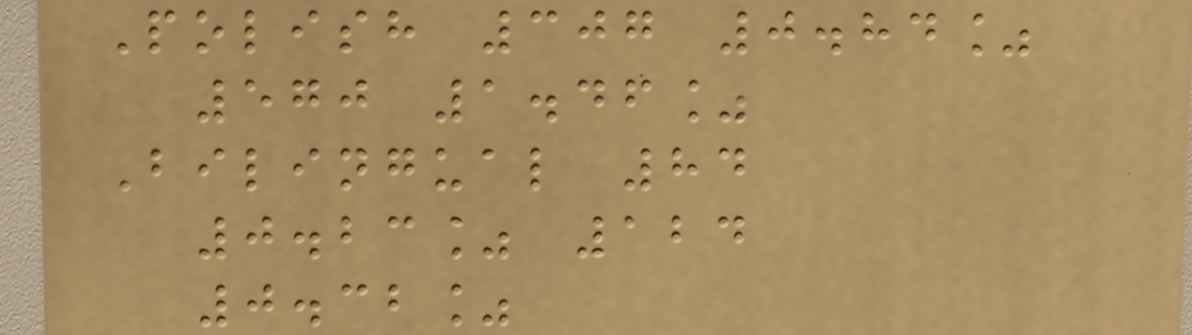Polish 307 0.84%
570 1.46%
Bilingual 84
0.23% 124
0.32%
